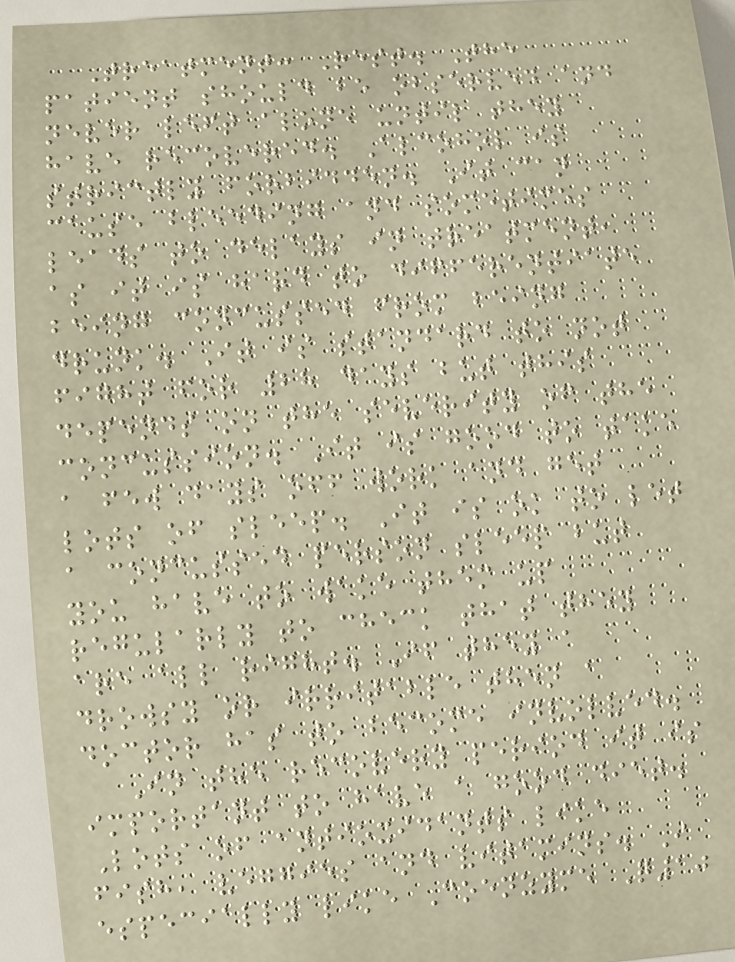Treatment: Rest. The
patient should be observed and
never left alone until they
have recovered. Alcohol is
strictly forbidden. It can
cause bleeding and sometimes
leads to delays in treatment,
as it is hard to differentiate
being concussed from being
drunk. It is standard to not
fight for 28 days but this
depends on the severity of the
concussion. It is good to take
a few days off work and get
lots of sleep. It is ok to let
a concussed person sleep but
you have to wake them up
regularly to check that they
are all right. If they a
drowsy or irritable then a
doctor has to become involved.
In the recovery period it is
important to have a good diet.
Lots of antioxidants like
fish, veggies and vitamins. I
especially like Coenzyme Q10
